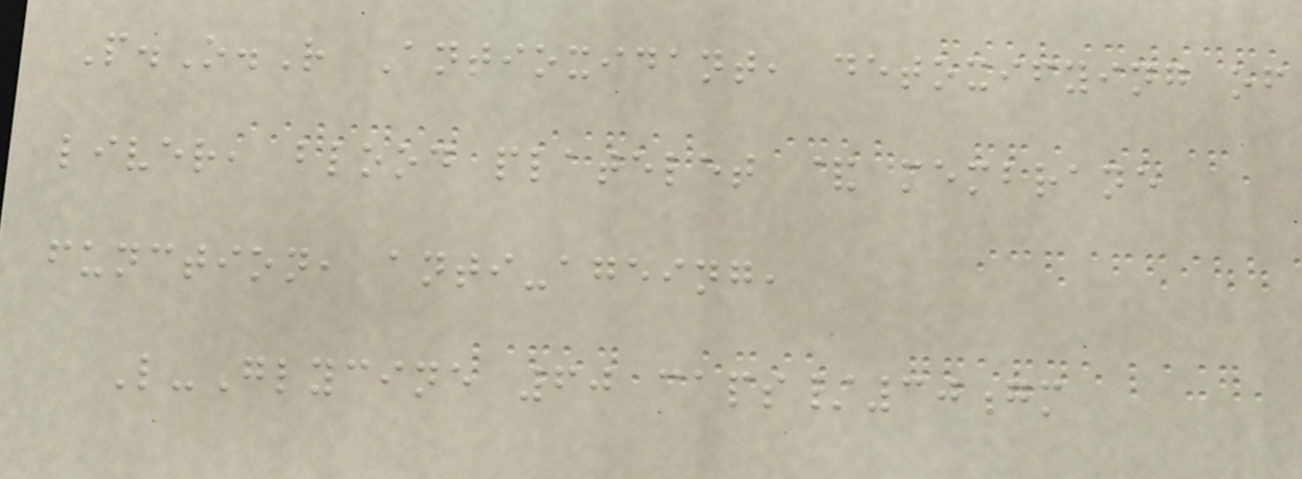P.O.R Antioxidant, detoxifying of
liver, blood platelet & membrane
function, anti-ageing,
L-Glycine 60 caps/30gm
